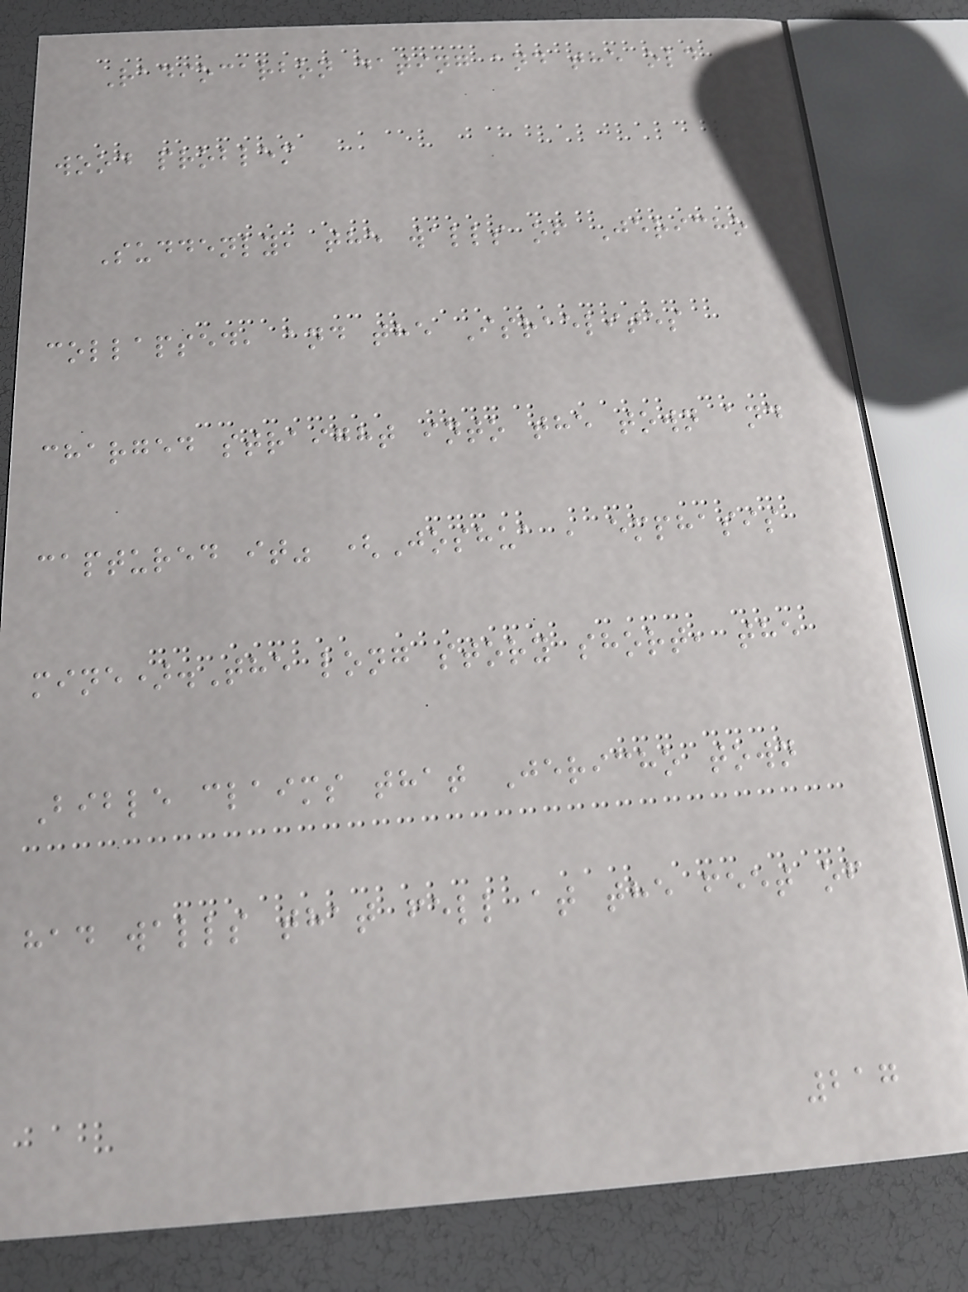Radiocarbon dating and the old
wood problem
Suddenly, the walls of Jericho
collapsed, and the Israelites
charged straight into the town and
captured it" (Joshua , emphasis
mine).The long story short, the
Bible claims that Jericho town
had walls that fell at the feet of
217
